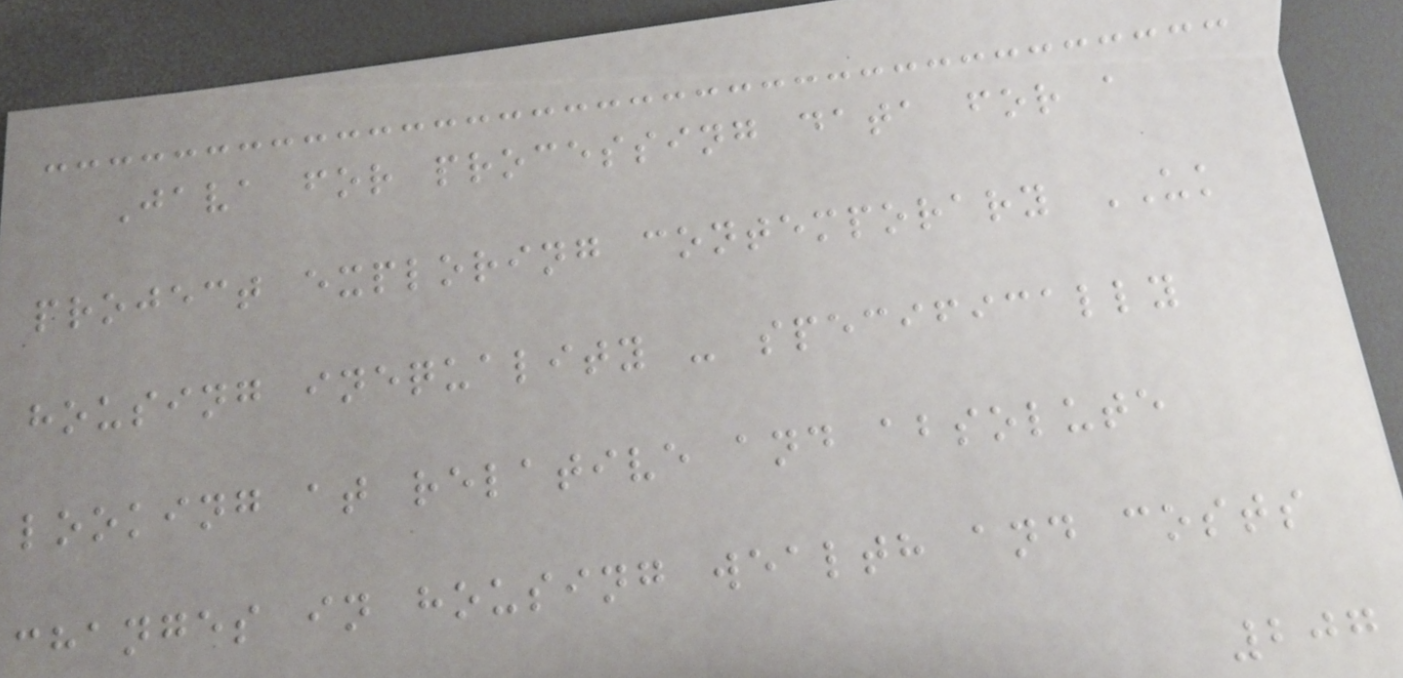Java for processing data for a
project exploring contemporary UK
housing inequality - specifically
looking at relative and absolute
changes in housing wealth and costs
207
